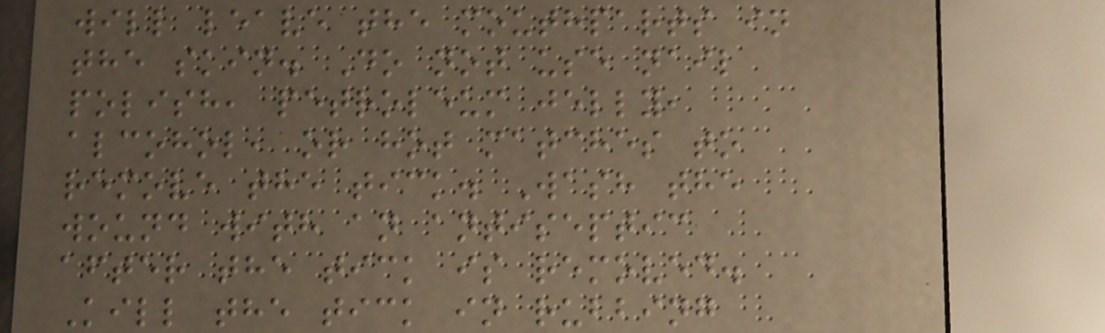will leave the mouthparts in
the skin. Do not use nail
polish, petroleum jelly,
alcohol, or hot matches to
remove the tick. Wash the
wound with an antiseptic
after the tick is removed.
Kill the tick in rubbing
